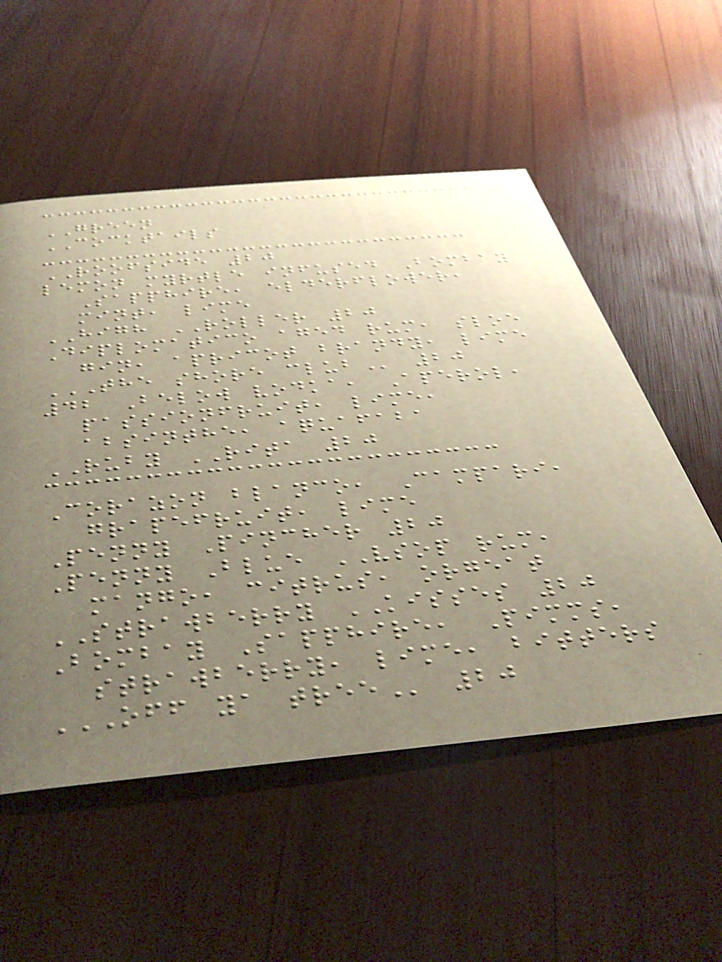GREEN
COCKTAILS
ROOFSIDE 20
lemon myrtle infused Bombay
Sapphire, elderflower,
mint, lime
HIGH ROLLER 20
Diplomatico aged rum, sloe
gin, apricot brandy, lime
THE SHORE CLUB 20
42 Below vodka, Aperol,
passionfruit, lime,
absinthe, aquafaba
RUBY RITA 20
Corazon blanco, Campari,
grapefruit, lime
Penny Pincher 20
Penny Blue VSOP rum,
mango, citrus, orgeat
STRAWBERRY KISSES 20
Bombay Sapphire, Pimms,
strawberry, lime, bitters
OFF YA TREE 20
